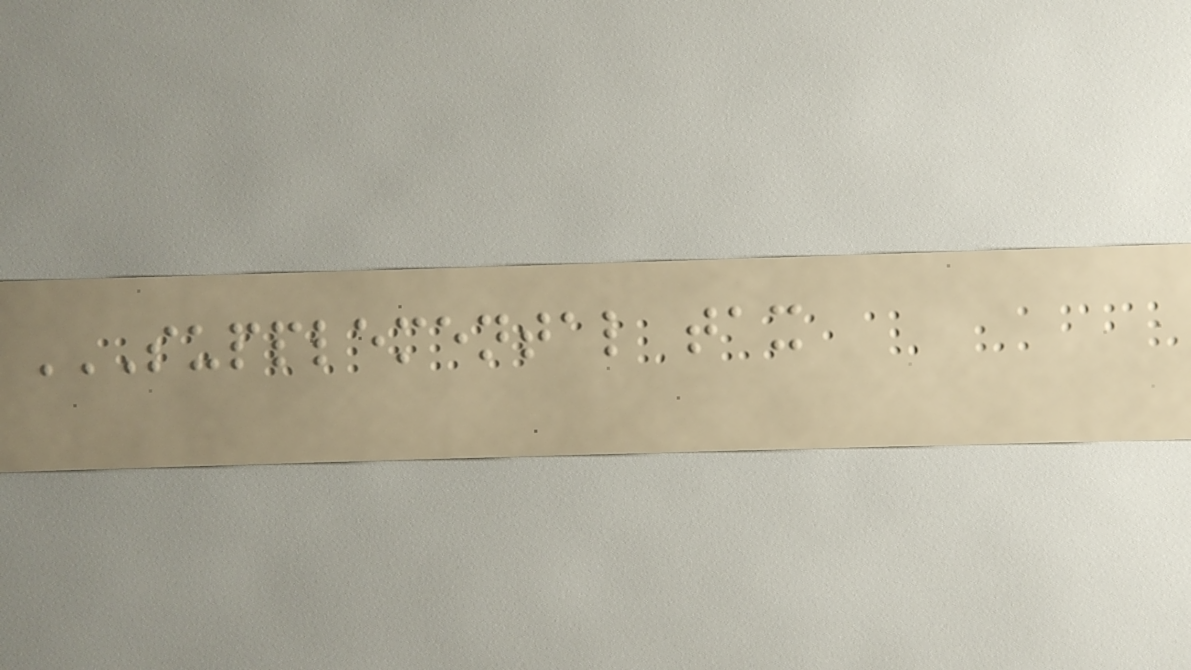SUPPLEMENTAL TAX
